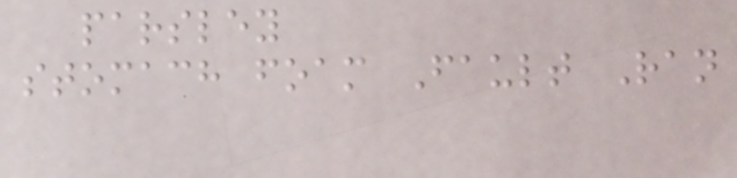parsley
stomach foam Fault Ran
